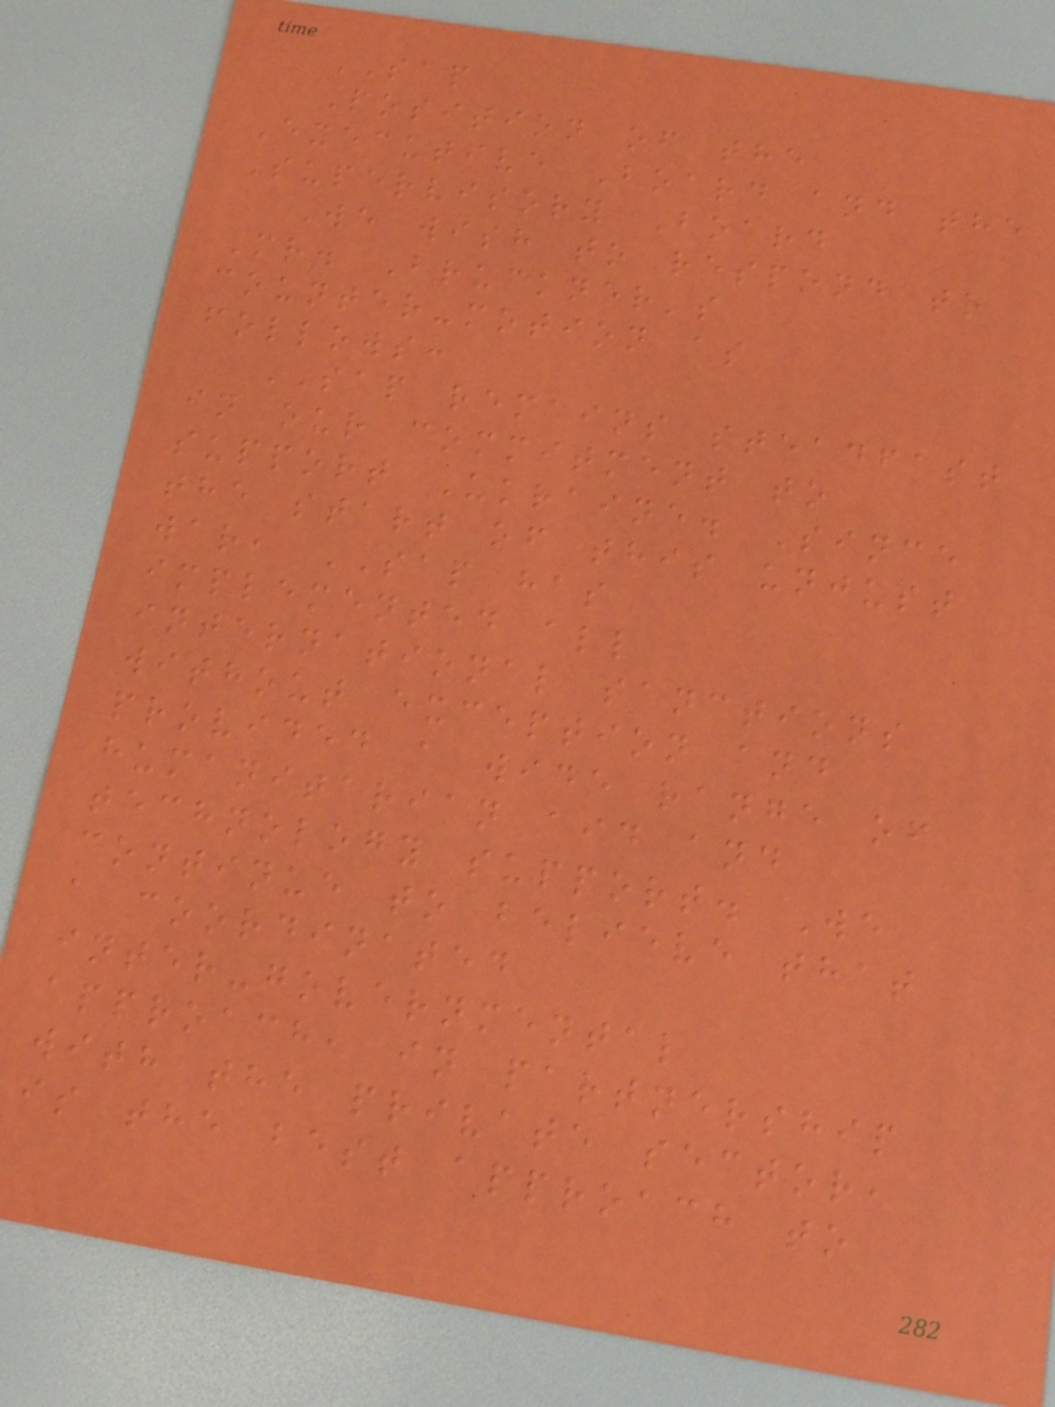SAP
Position of the
Executive Board and the
Supervisory Board
We wish to respond to
Mr. Bruckner's
counter-motion as
follows:
SAP remains steadfast
in our commitment to
support Ukraine. Since
the start of this unjust
war, SAP has
implemented all
international sanctions
without exception and
provided a wide range of
humanitarian aid and
technology support. We
continue to believe that
a coordinated
inter-governmental
approach, in partnership
with the private sector,
is the best approach to
